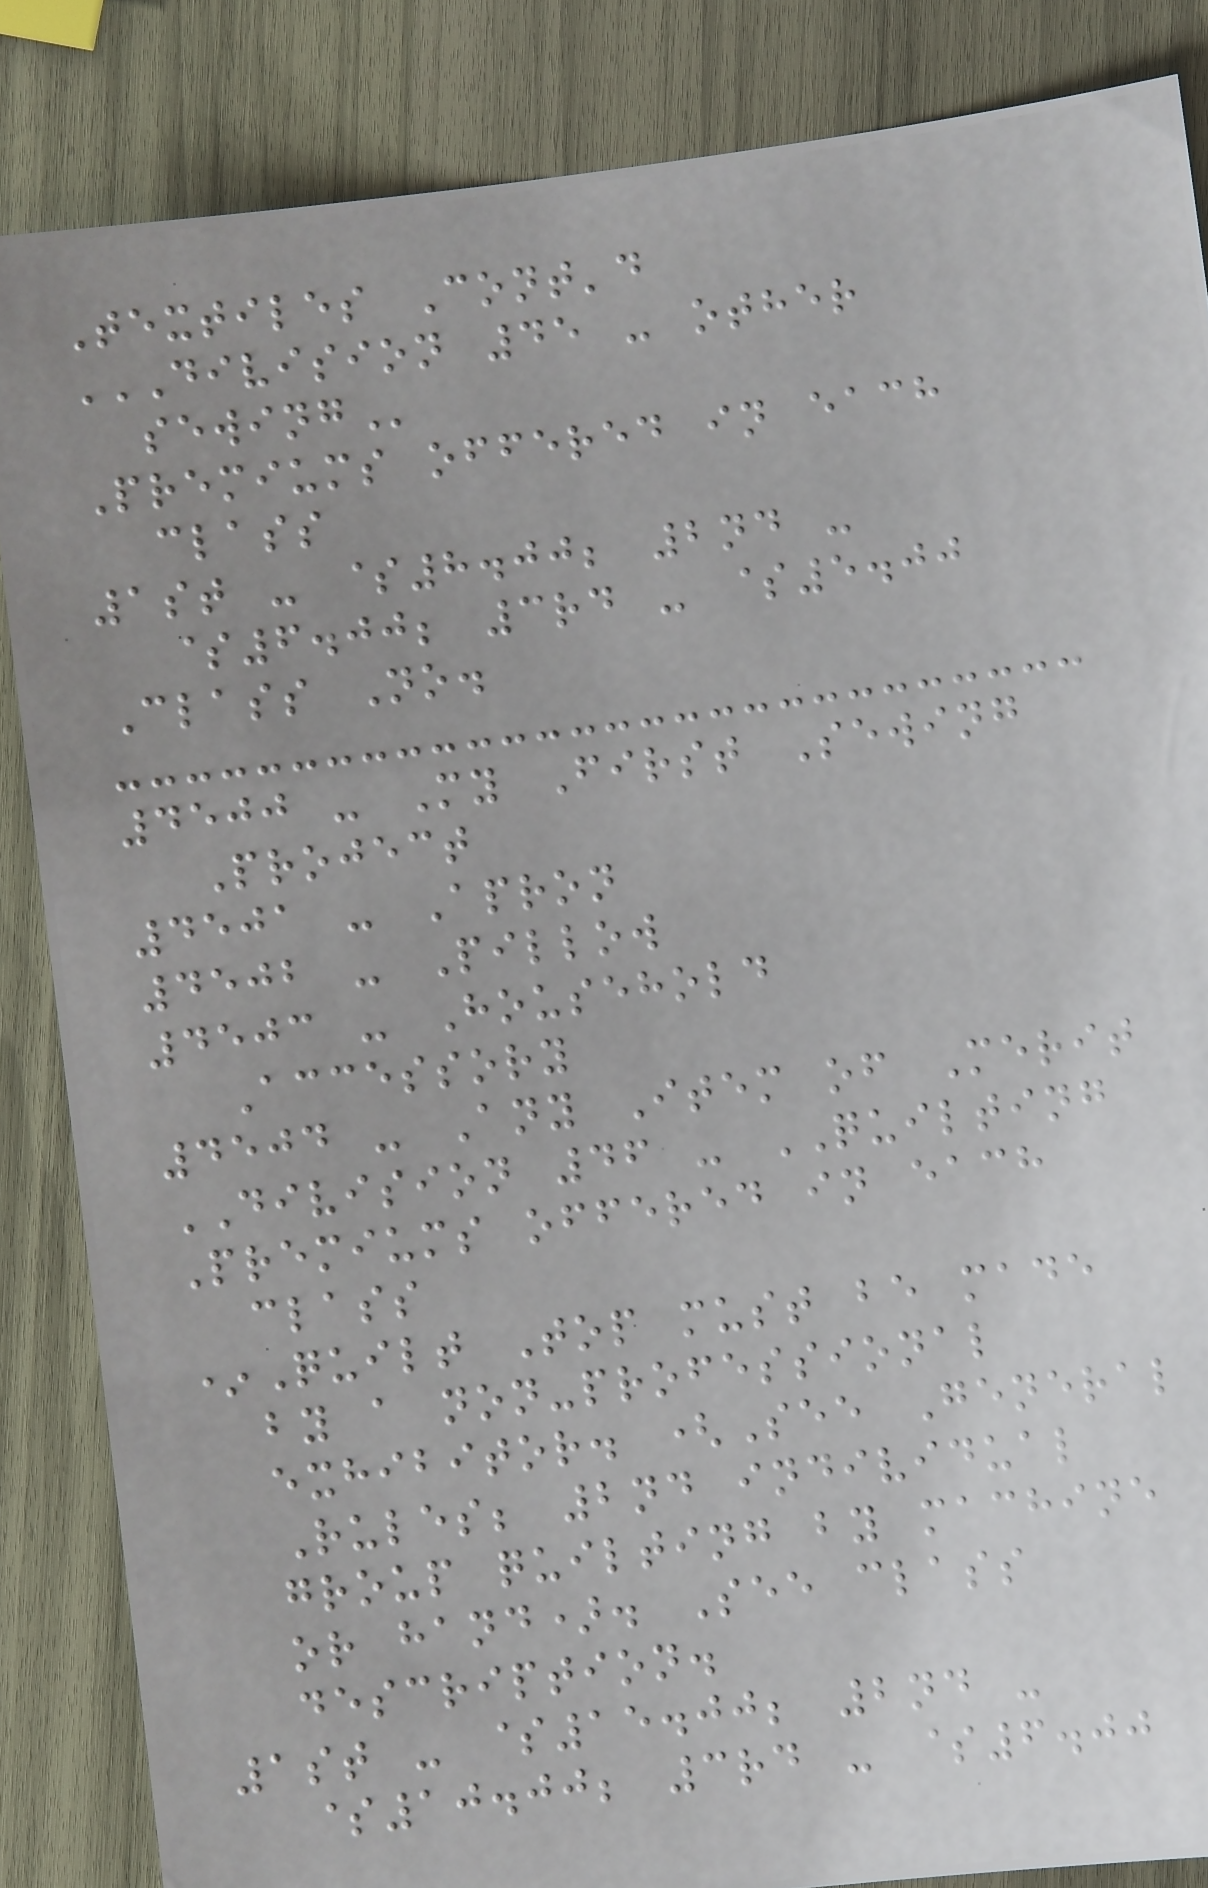Textiles Cont'd
DIVISION 45 - OTHER
SEWING
Premiums offered in each
class
1st - $8.00; 2nd -
$6.00; 3rd - $5.00
Class No.
4500 - My First Sewing
Project
4501 - Apron
4502 - Pillow
4503 - Household
Accessory
4504 - Any Item of Merit
DIVISION 46 - QUILTING
Premiums offered in each
class
*Quilt Top must be made
by a non-professional
exhibitor. (See General
Rules; 2nd individual
group quilting by machine
or hand). See class
description.
1st - $15.00; 2nd -
$10.00; 3rd - $6.00
